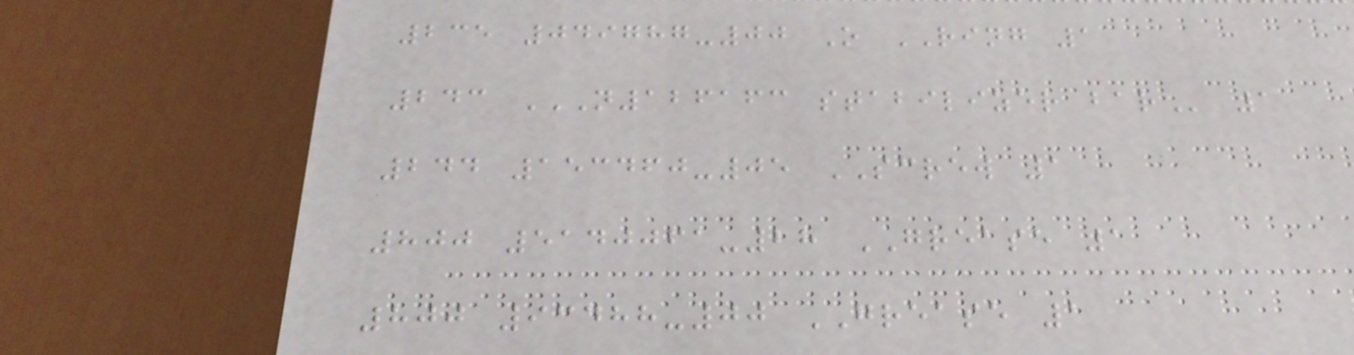235 049787-00 O RING 1
243 N126163 STABILIZER BAR 1
244 153460-05 SCREW 1
800 5140061-28 GREASE 1
800 93488-00 GREASE 1
